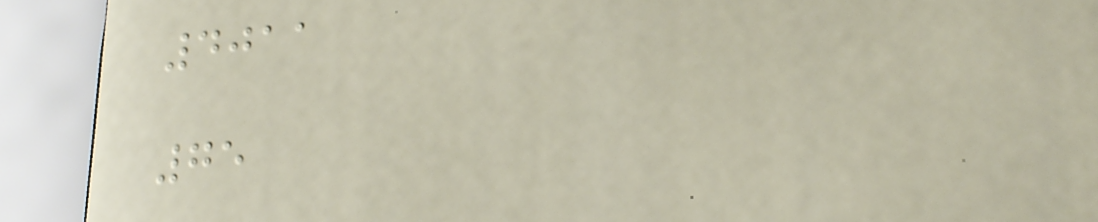4011
75
